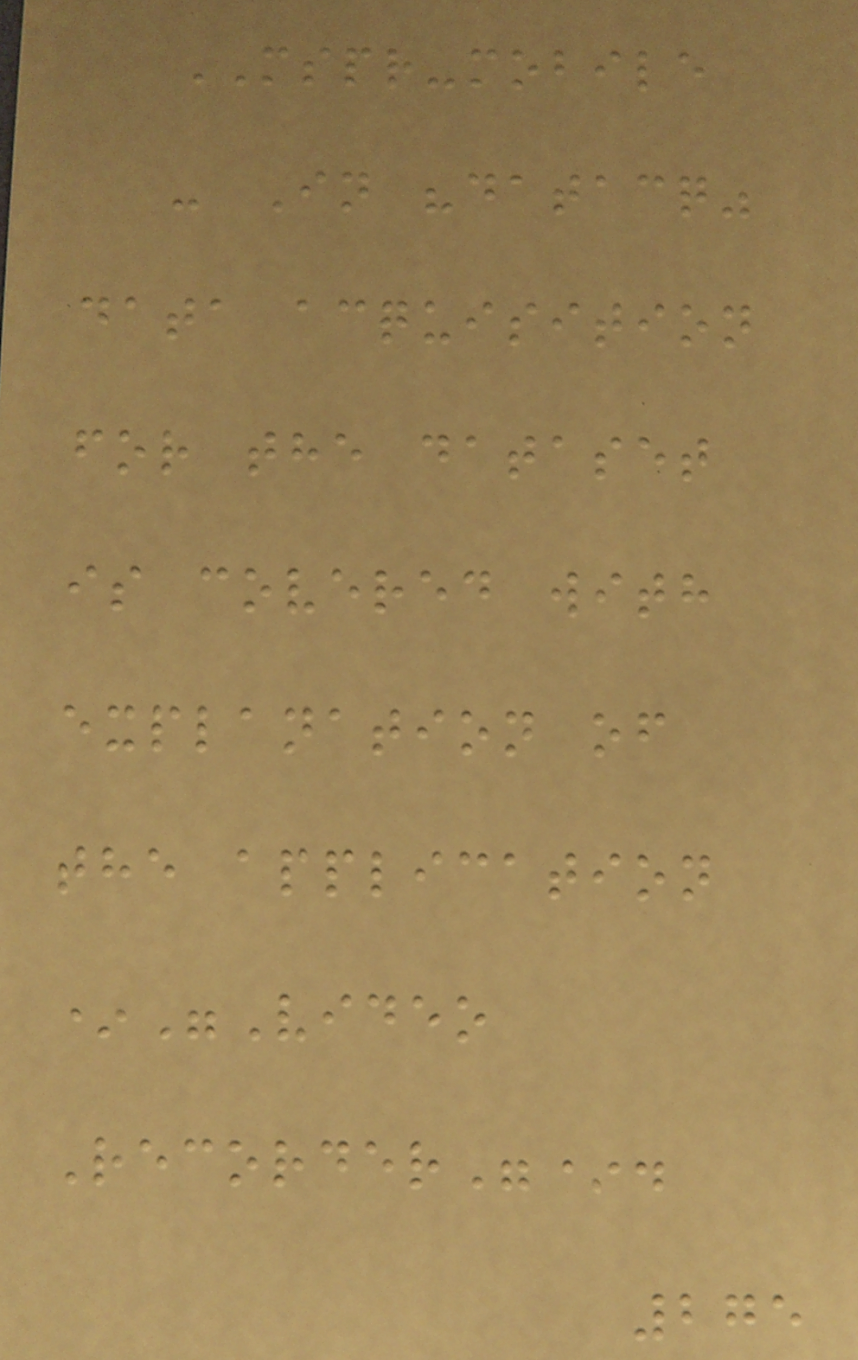MSPR-mobile
- In "datacq"
data acquisition
for the dataset
is covered with
explanation of
the application
*"Video
Recorder"*.
275
